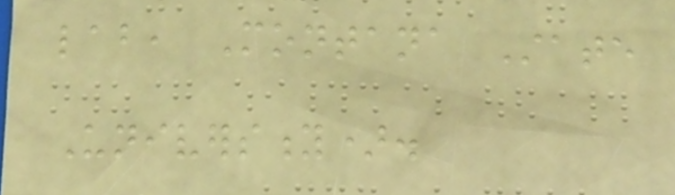lab, Montana State
University).
